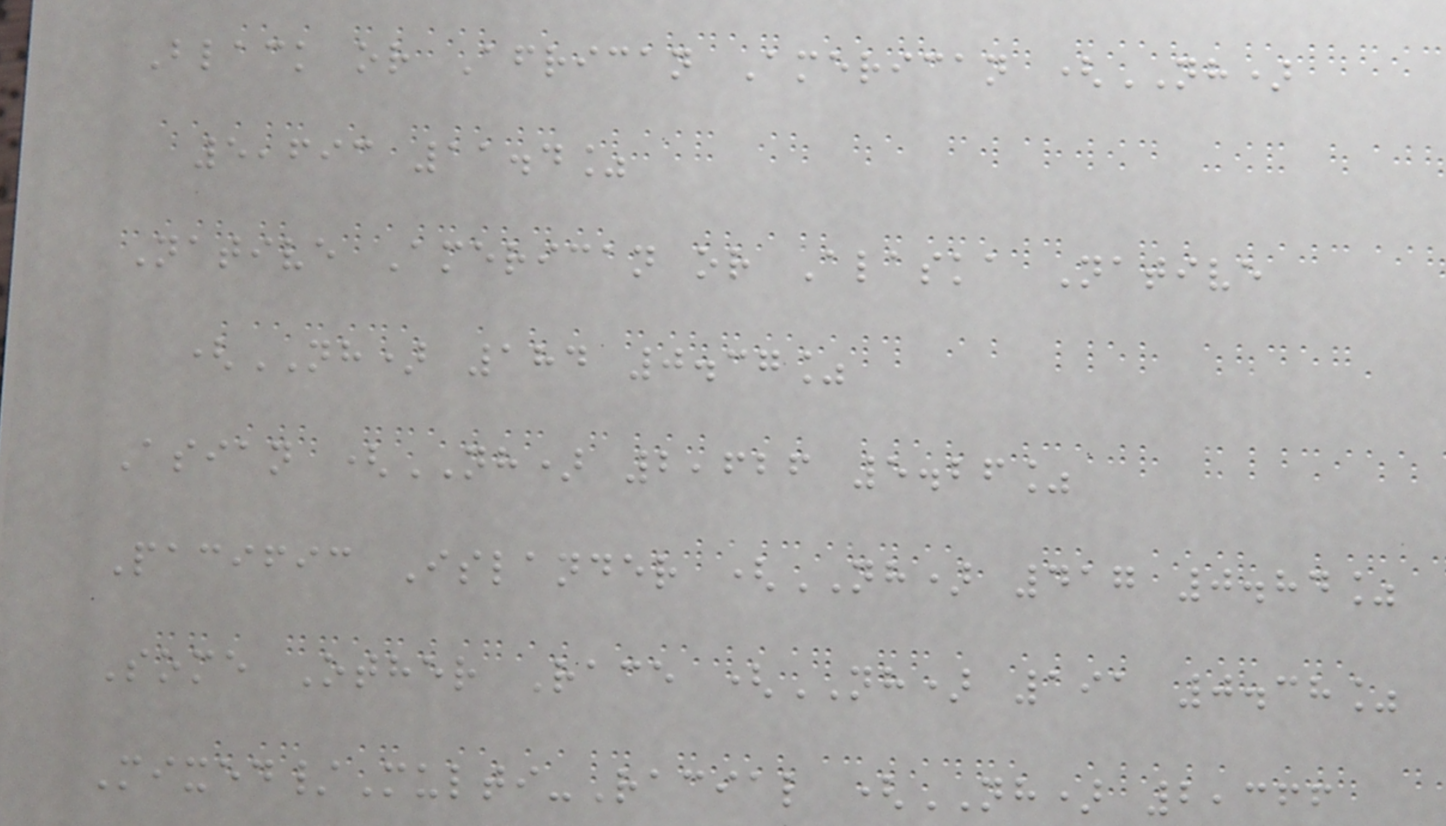Black or African American (NH)
5,693 11.4%
Native American or Alaska Native
(NH) 184 0.37%
Asian (NH) 2,626 5.26%
Pacific Islander (NH) 417 0.84%
Some Other Race (NH) 191 0.38%
Mixed/Multi-Racial (NH) 2,366
